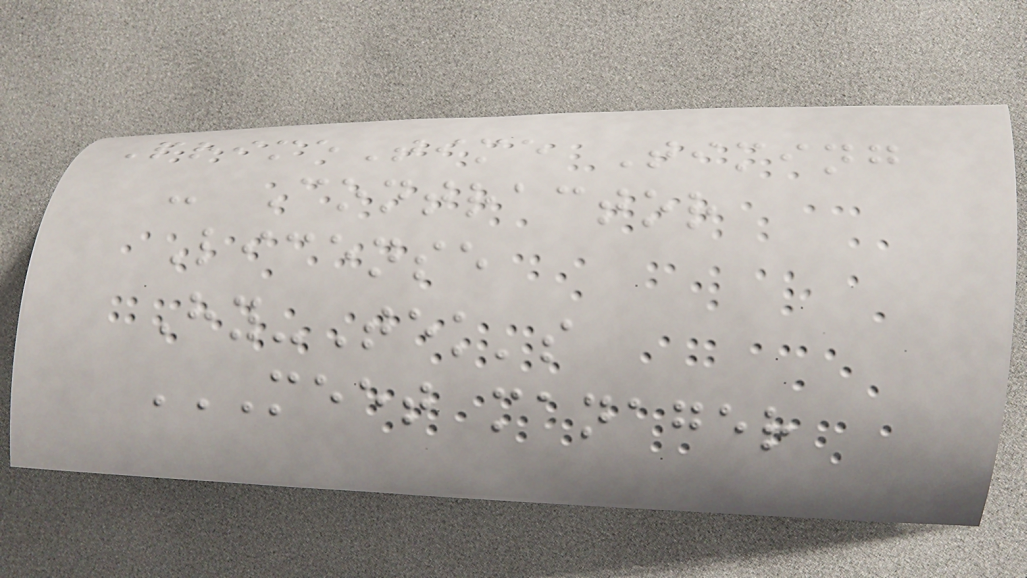PrimeTime Timing
- Contractor
License
Hy-Tek's
MEET MANAGER
